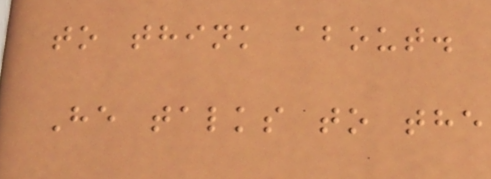to think about.
He talks to the
